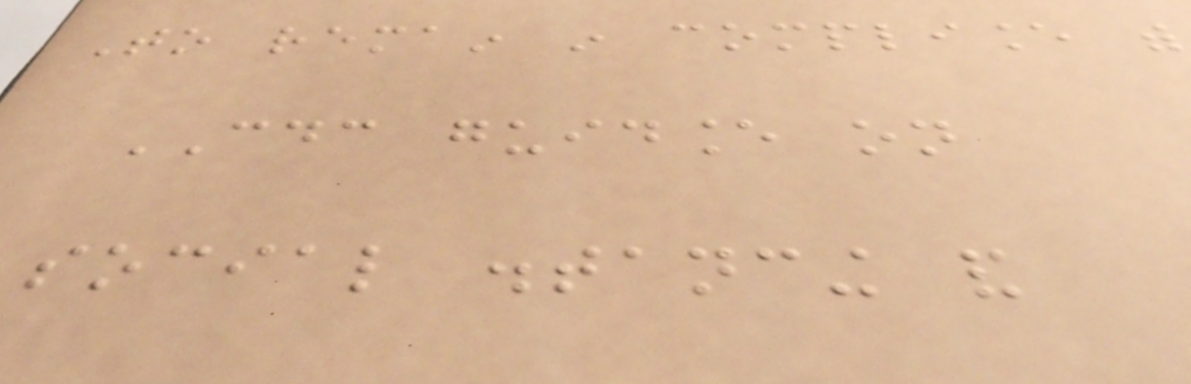To remain in compliance with
CDC guidance on
social distancing and
